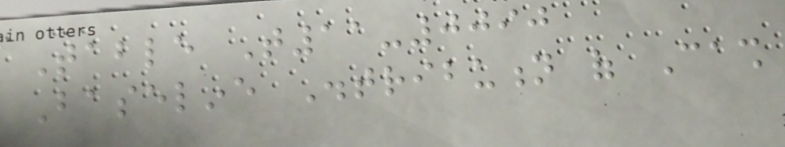Table T11-0090
Baseline Distribution of Cash
